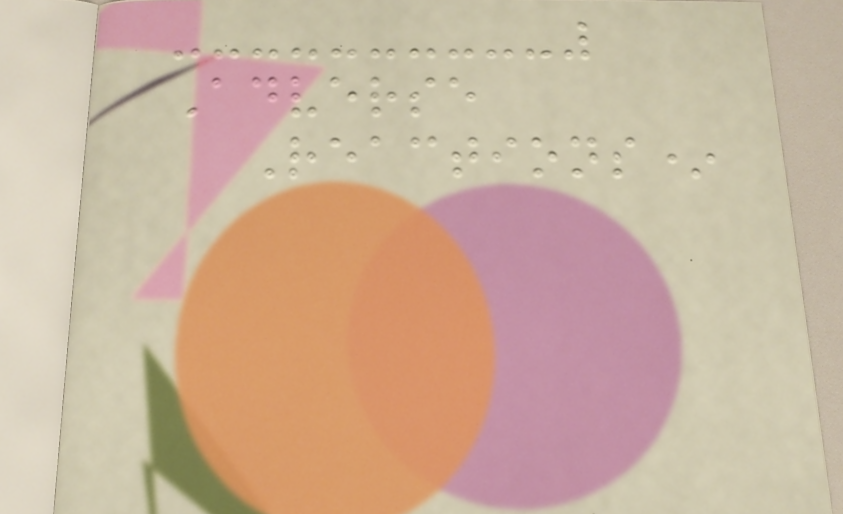Adverse
Reactions*
